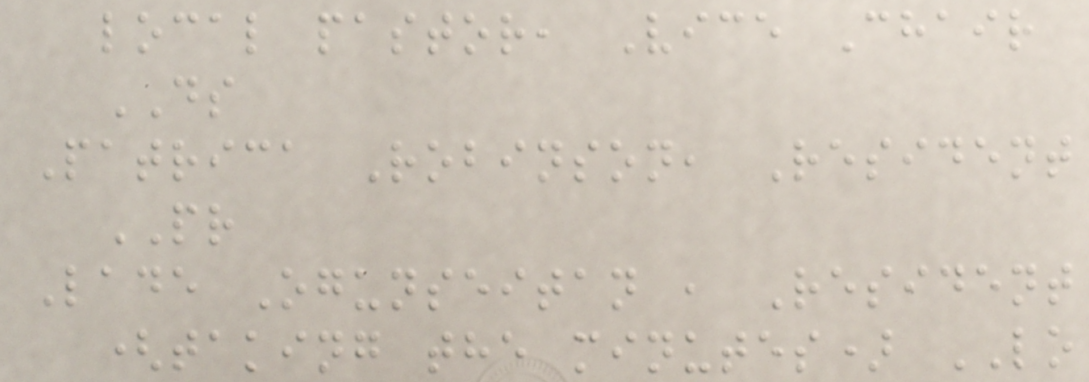local pastor, Vice Chair
DS
Patrica Robinson, Resident
PR
Lade Ogunseitan , Resident
(taking the minutes) LO
